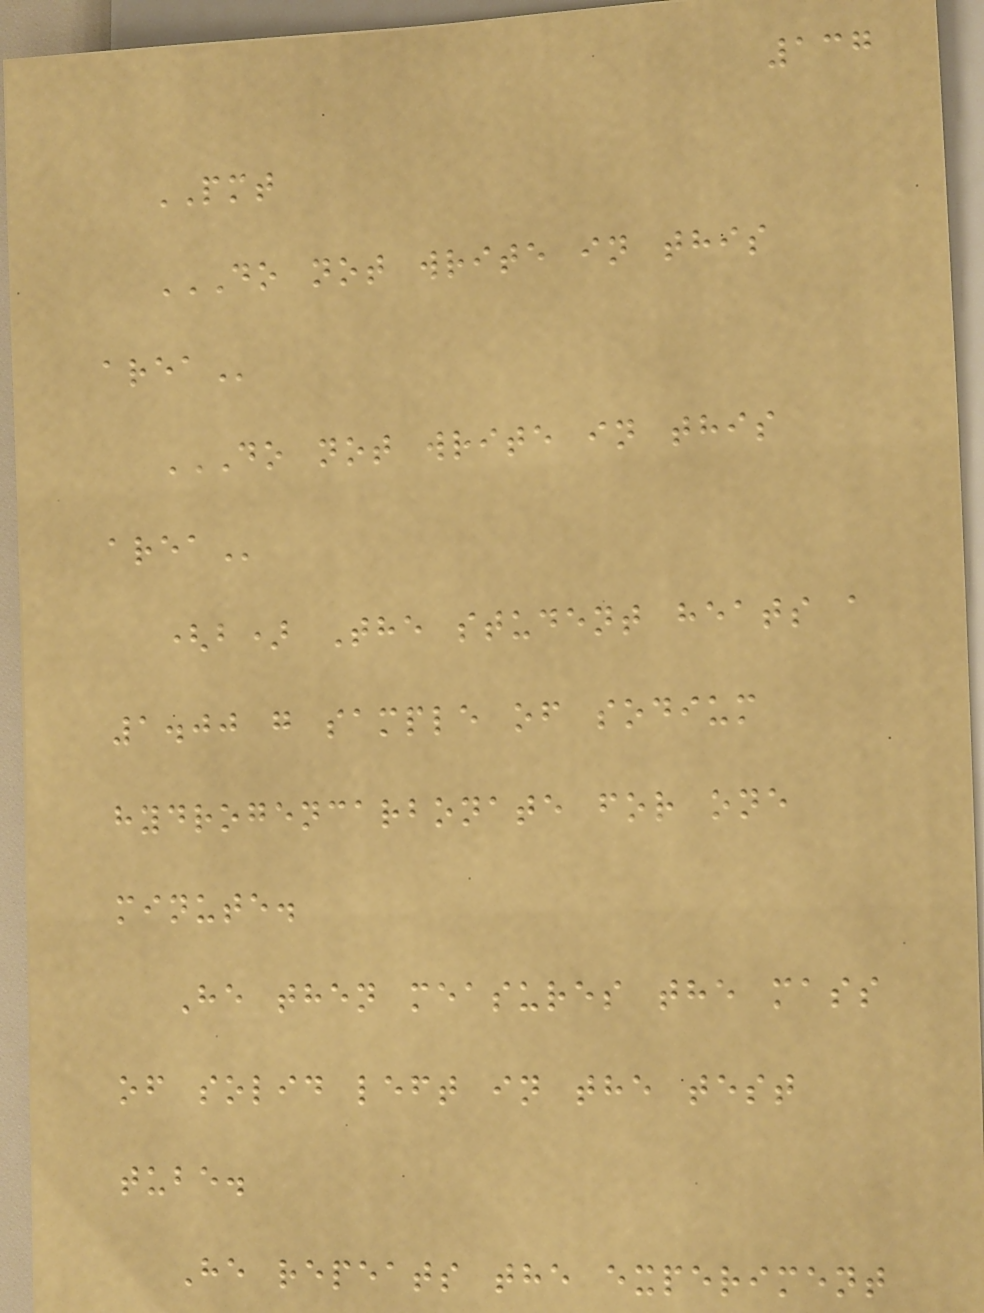137
PMT
DO NOT WRITE IN THIS
AREA
DO NOT WRITE IN THIS
AREA
(b) The student heats a
1.00 g sample of sodium
hydrogencarbonate for one
minute.
He then measures the mass
of solid left in the test
tube.
He repeats the experiment
